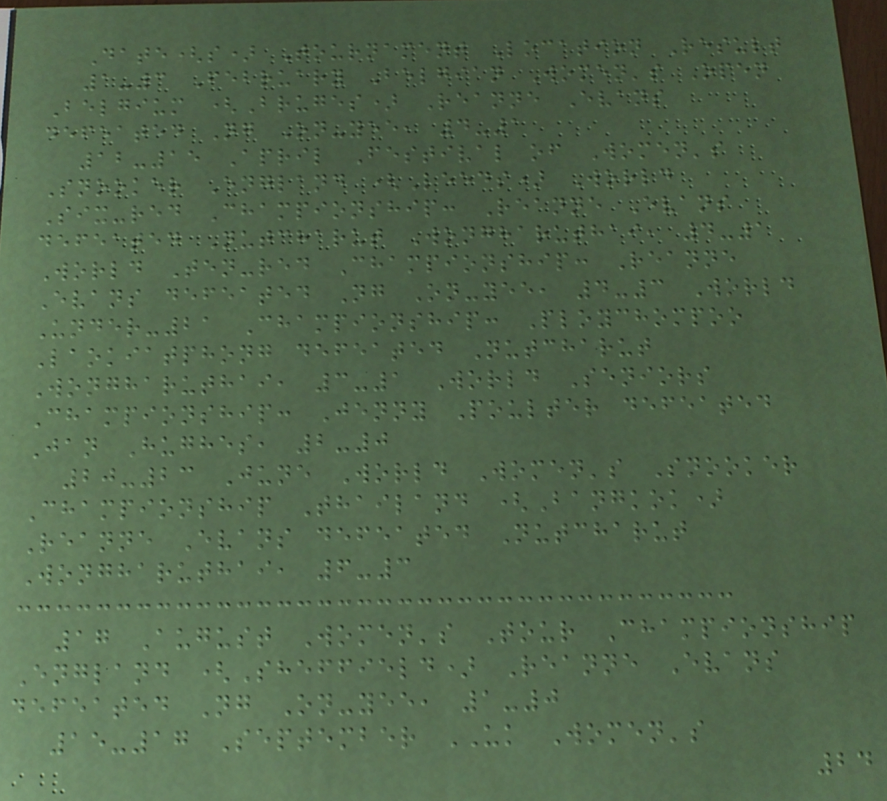Date(s) Tournament Location Result
1-3 February Belgian Women's Open
Belgium (Bruges) Reanne Evans
defeated Ng On-yee, 4-1
12-15 April Festival of Women's
Snooker England (Leeds) World
Six-red Championship: Reanne Evans
defeated Nutcharut Wongharuthai, 4-1
World Ten-red Championship: Reanne
Evans defeated Ng On-yee, 4-3 World
Under-21 Championship: Ploychompoo
Laokiatphong defeated Nutcharut
Wongharuthai, 3-1 World Seniors
Championship: Jenny Poulter defeated
Jan Hughes, 2-0
20-23 June World Women's Snooker
Championship Thailand (Bangkok)
Reanne Evans defeated Nutcharut
Wongharuthai, 6-3
17 August Women's Tour Championship
England (Sheffield) Reanne Evans
defeated Ng On-yee, 1-0
15-17 September UK Women's
24
